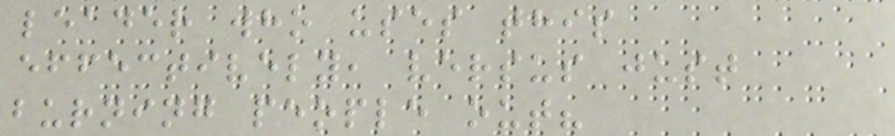leader who uses this
effectively, versus just
burning people out?
